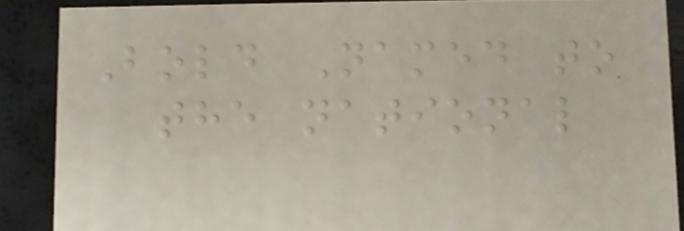Bold Named to
the national
